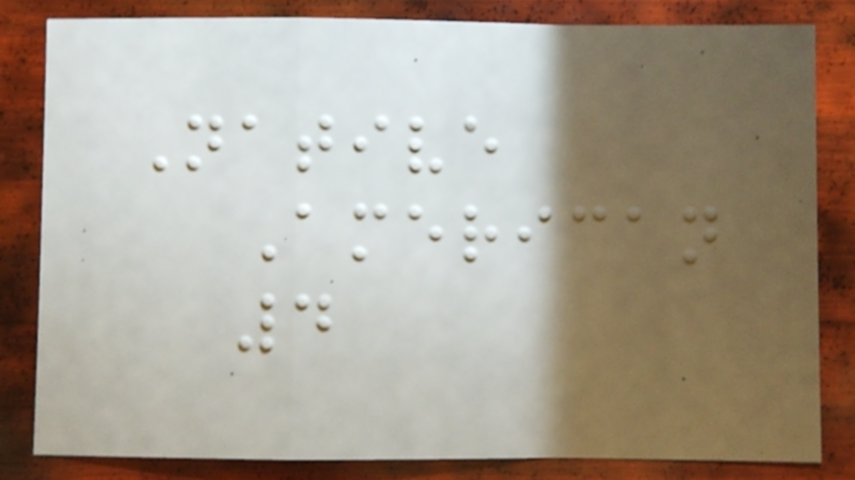Native
American
4
